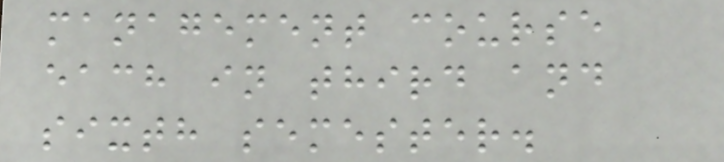management course
each in third and
sixth semester.
